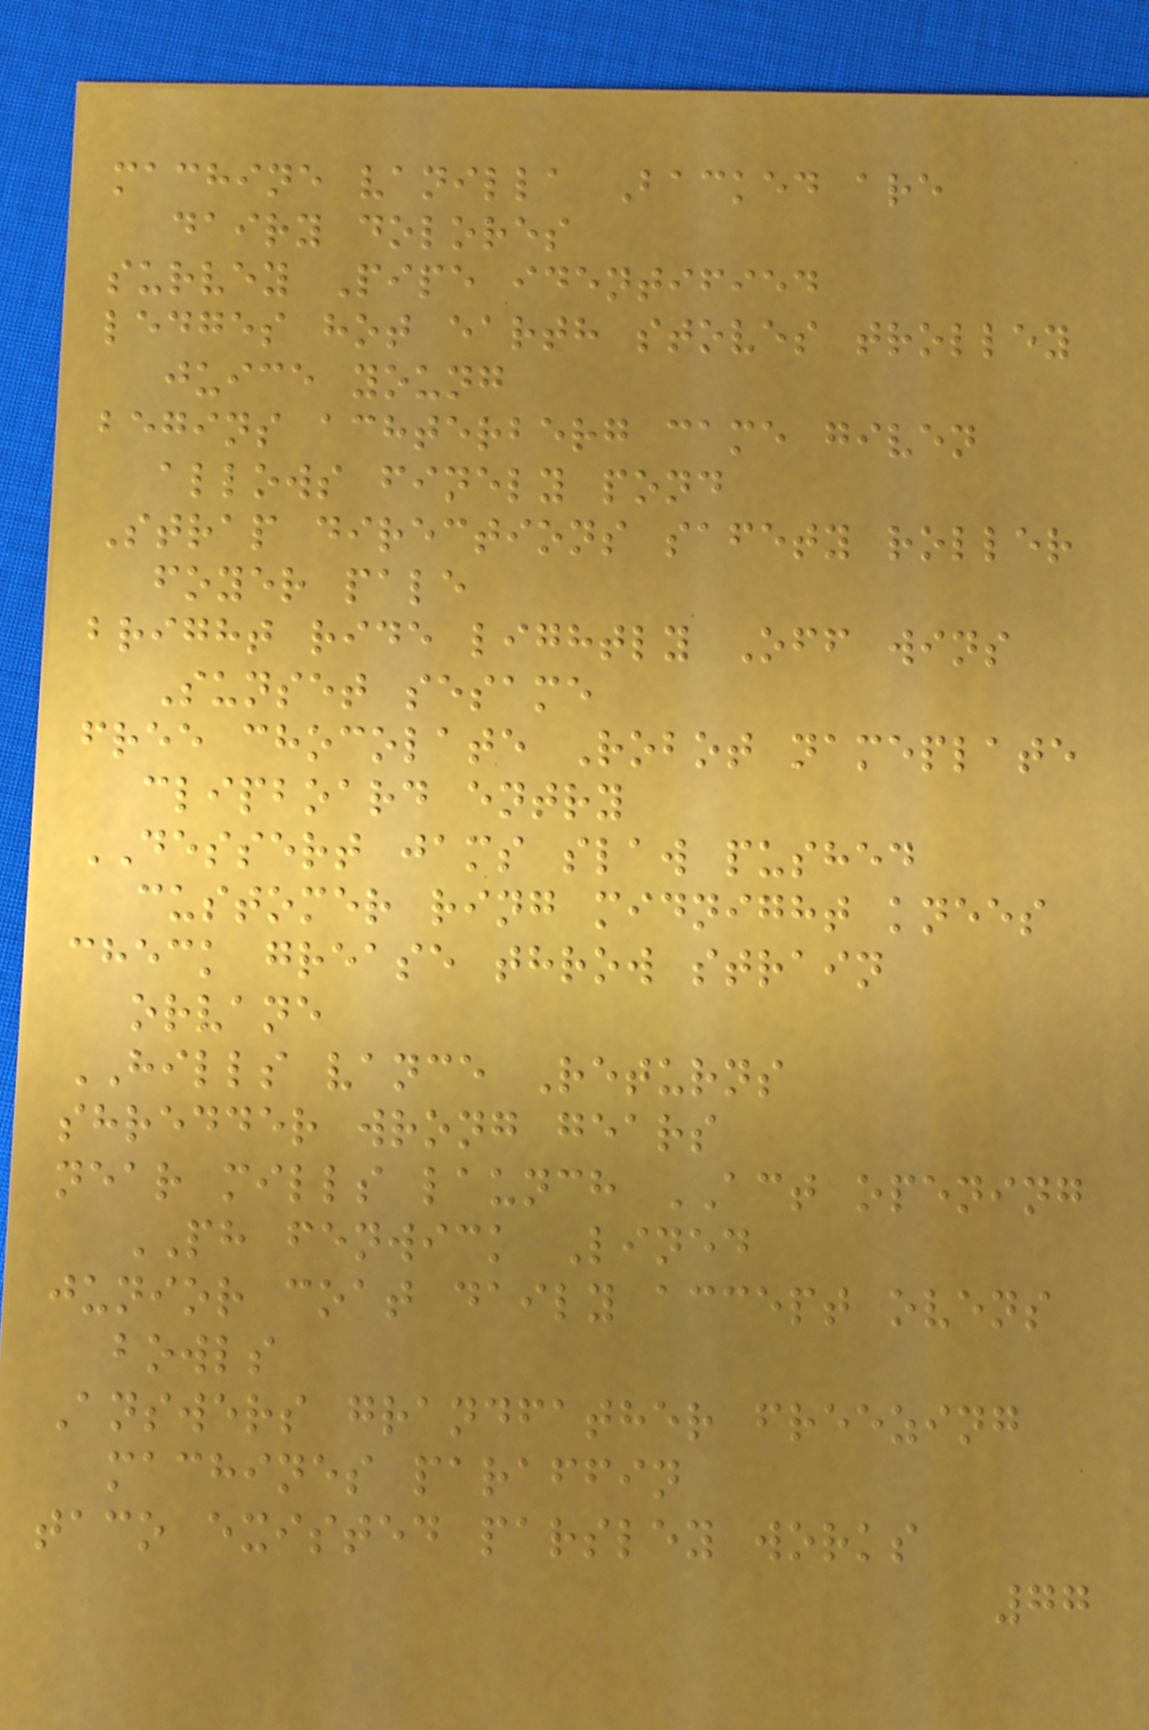machine vanilla Backed are
dairy dolores
survey Pipe identified
ledges hot earth stoves trolley
juice young
begins achterberg came given
allows finely pond
Strap directions safety roller
foyer pale
bright ride lightly Off wins
Sunset sesame
free chocolate Robot nameplate
clipboard entry
DESSERT jams slaw pushed
customer ring midnight knees
check grease throw strain
orvane
HILLS vance Returns
shredder wrong gears
near mills launch ACT opening
PH fenwick Lined
junior coat daily accept ovens
bowls
Answers grandfather freezing
machines paraffin
taco existed parsley works
77
